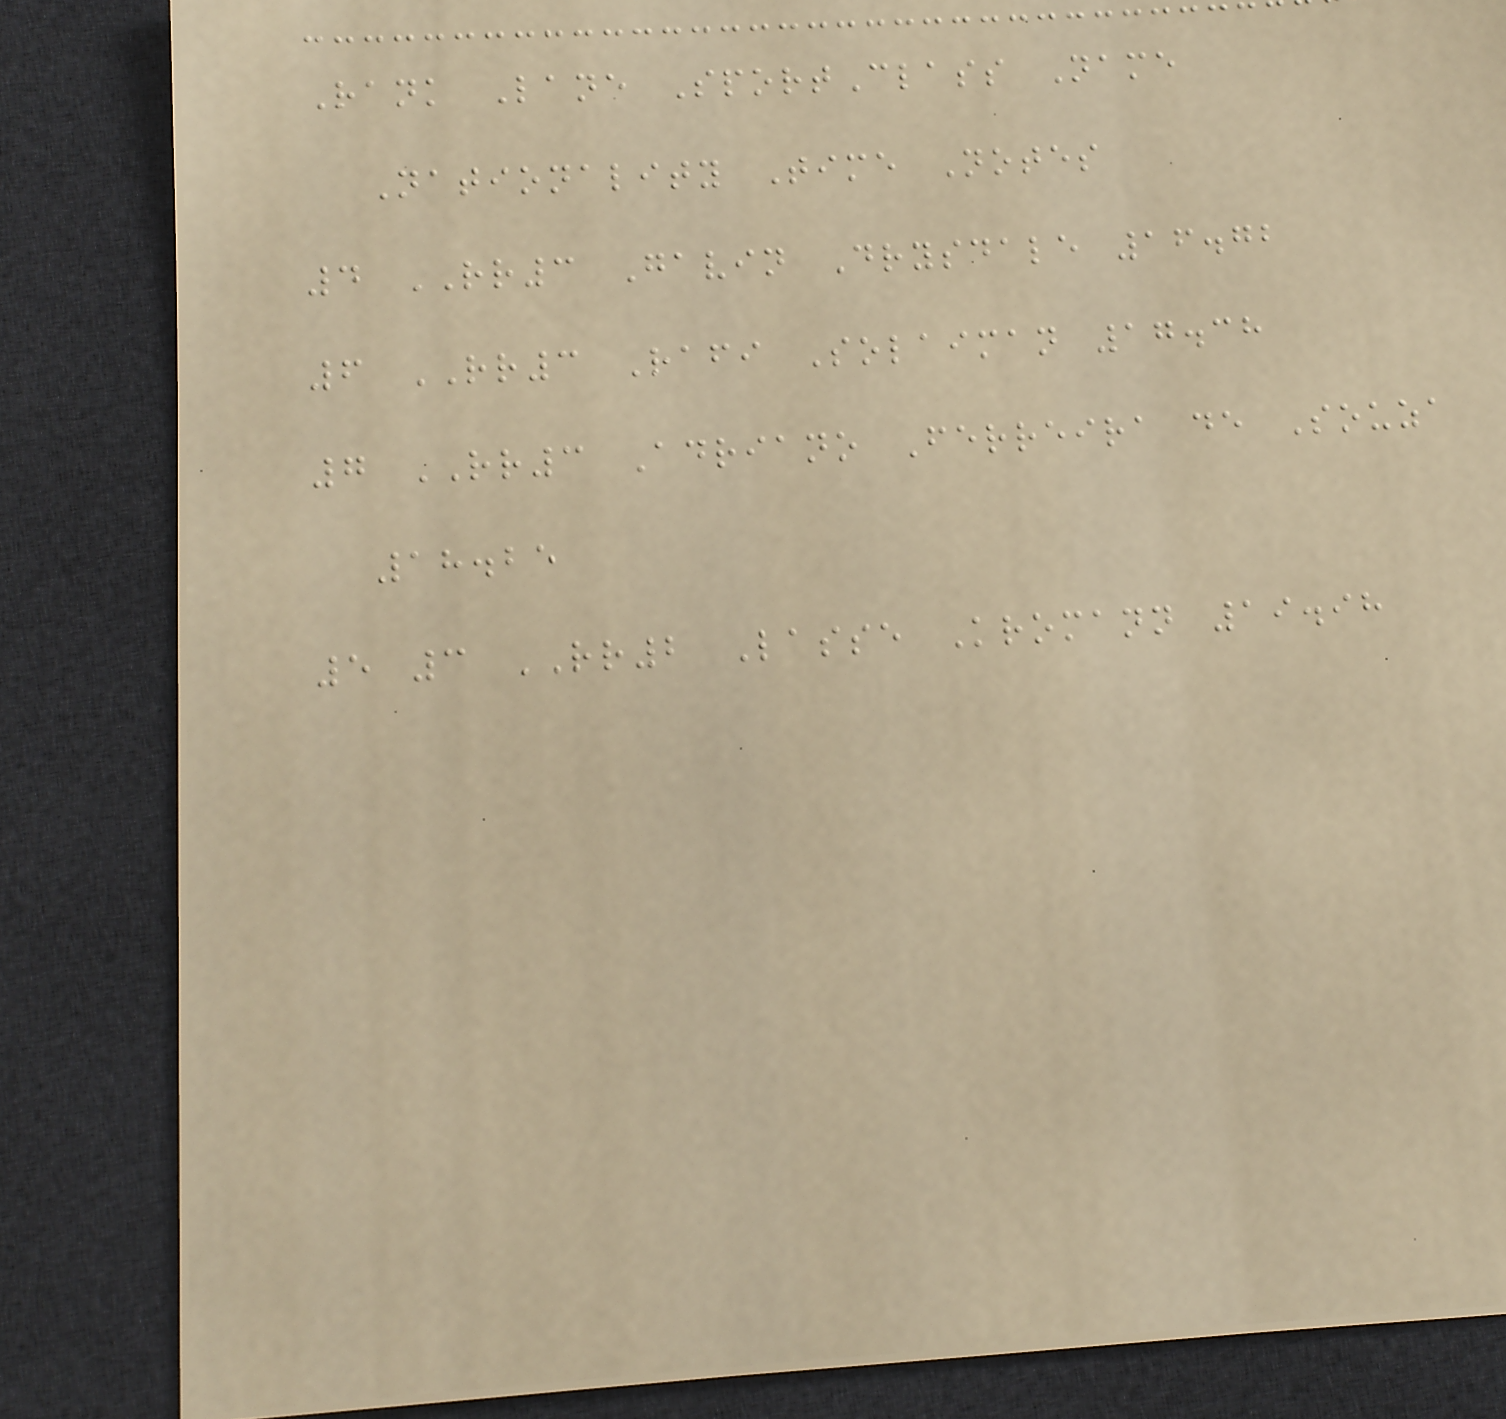Rank Lane SportClass Name
Nationality Time Notes
4 RR3 Gavin Drysdale 16.72
6 RR3 Rafi Solaiman 17.38
7 RR3 Adriano Ferreira de Souza
18.25
5 3 RR2 Lasse Kromann 19.98
